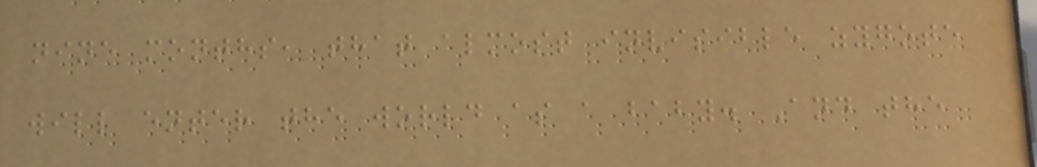nine months, that almost invisible zygote
will enter the world as a baby. And the
